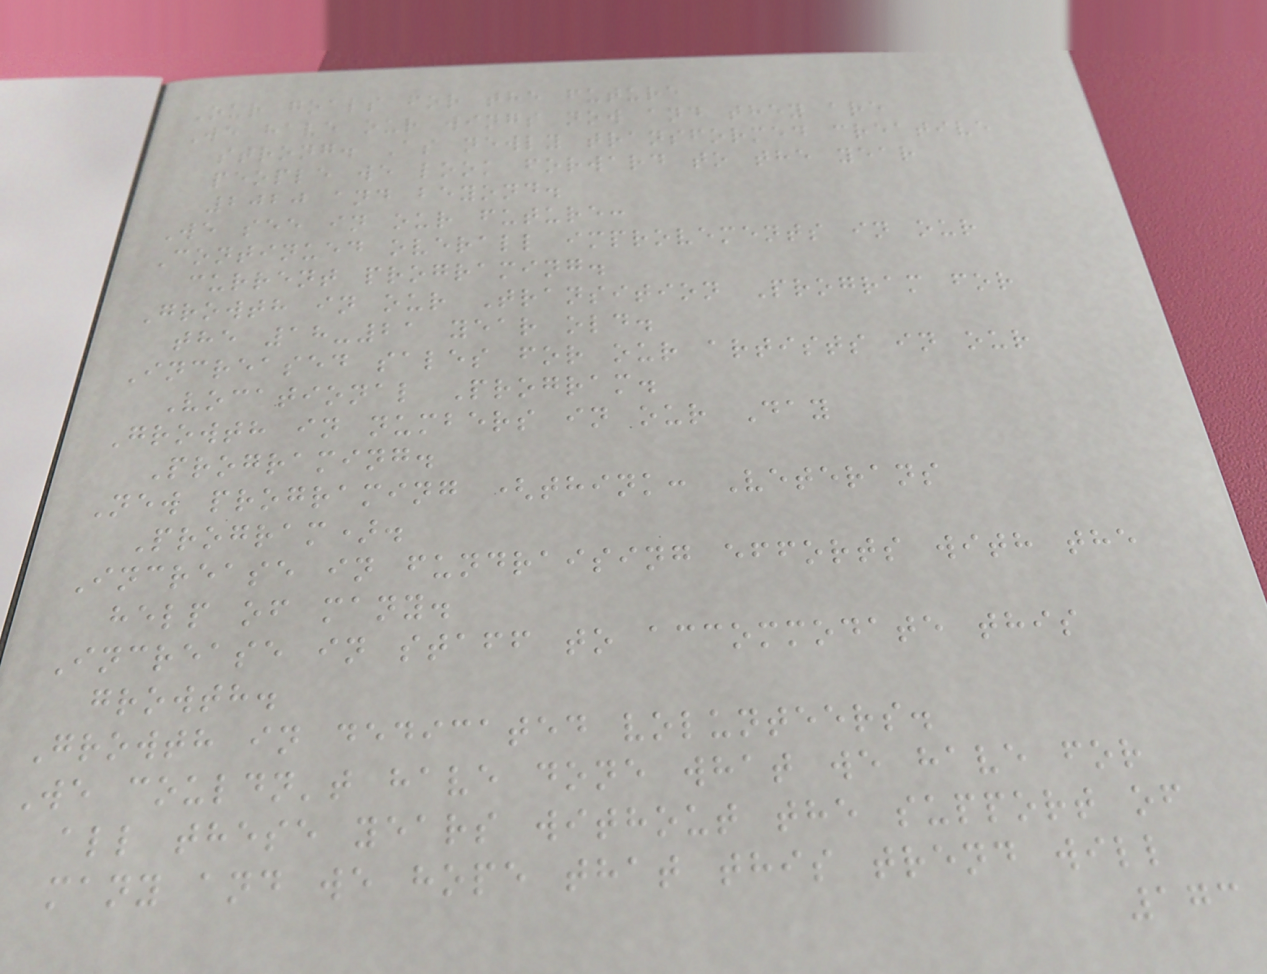Our goals for the future
We have our wings now and they are
strong. As newly transformed creative
people we look forward to the year
2020 and beyond.
We see in our future:
Continued overall improvements in our
current programing.
Growth in our Transition Program for
the 18-21 year old.
Increased sales for our artists in our
Vocational Program.
Growth in numbers in our Day
Programing.
New programing (think: Veterans
Program).
Increase in fundraising efforts with the
help of many.
Increase in staff to accommodate this
growth.
Growth in dedicated volunteers.
We couldn't have done what we have for
all these years without the support of
many and we hope that this trend will
173
